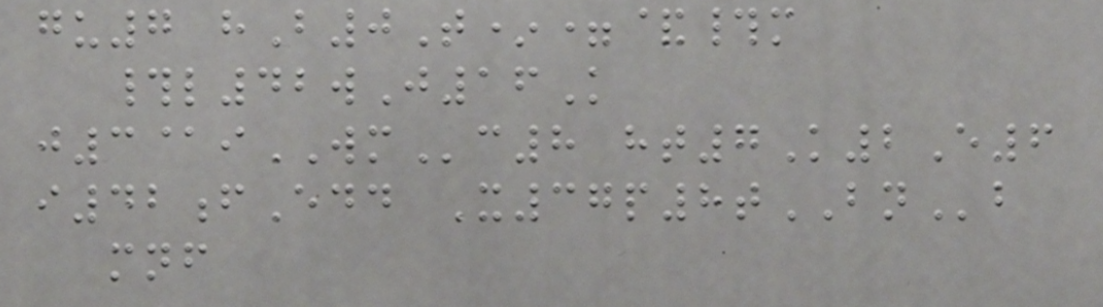gu7 hB0T*=&#m
#l42wJ16K
j3@iWMc8 ht7K2E6
i42fEdd X37p8tBNb
mnf
